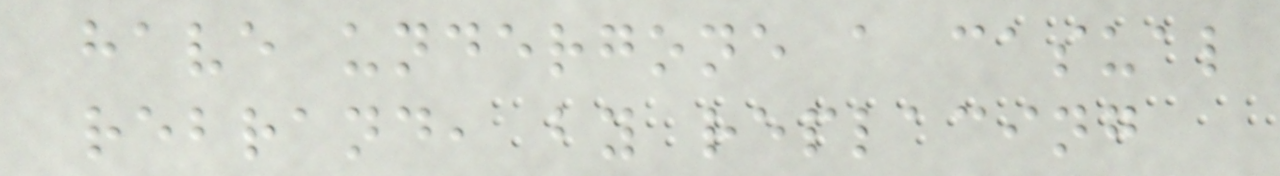have undergone a casual
rebrand, by replacing
